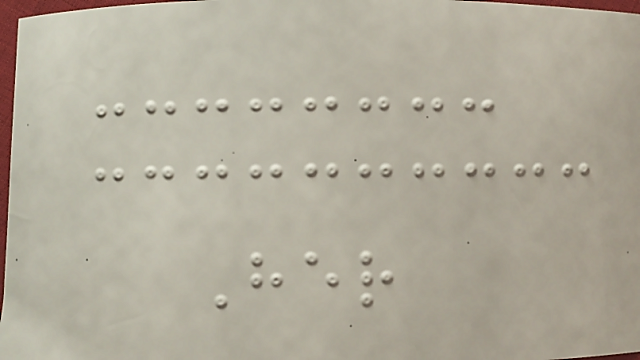Her
